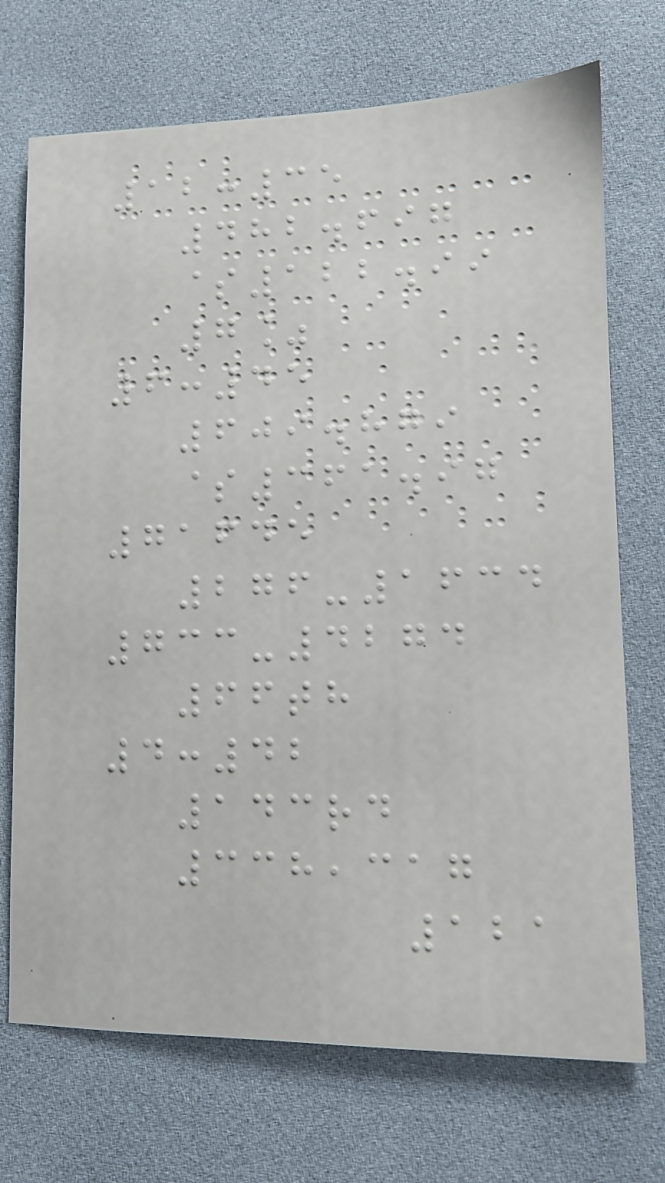12:35
482.697
$122.99
7%
6:45
609.879
$361.97
71645
276-1634
733-4274
66th
4:42
143rd
338,317
121
